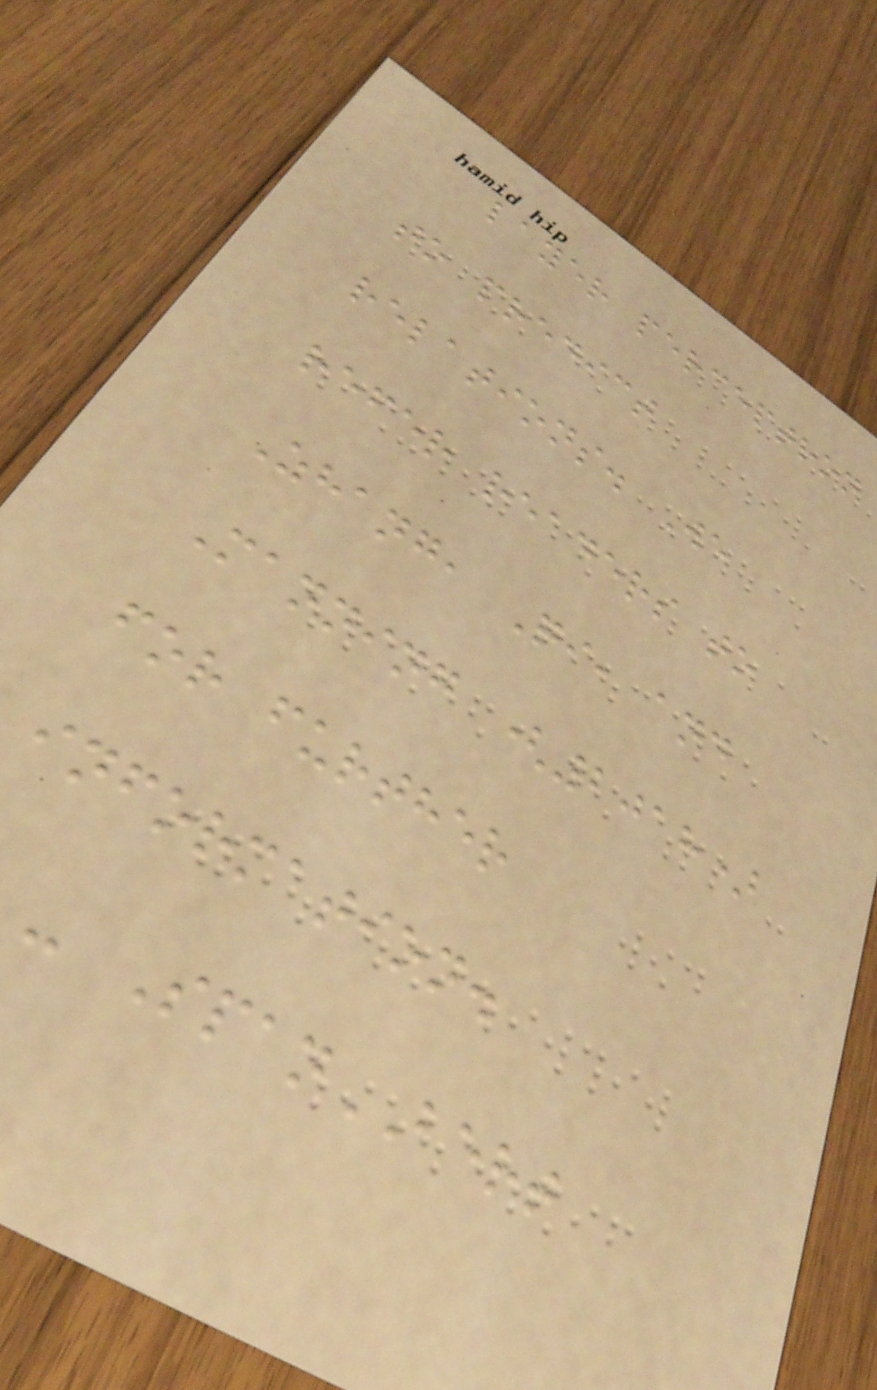layer perceptron
to predict
relations. We
refer readers to
Zhang, Qi, and
Manning (2018)
for further
information.
- SpanBERT
